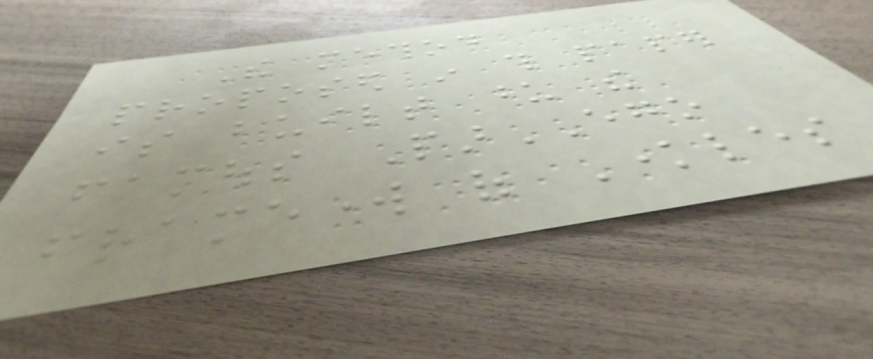The method
proposed in this paper
is built upon the
famous ParEGO
framework of Knowles
